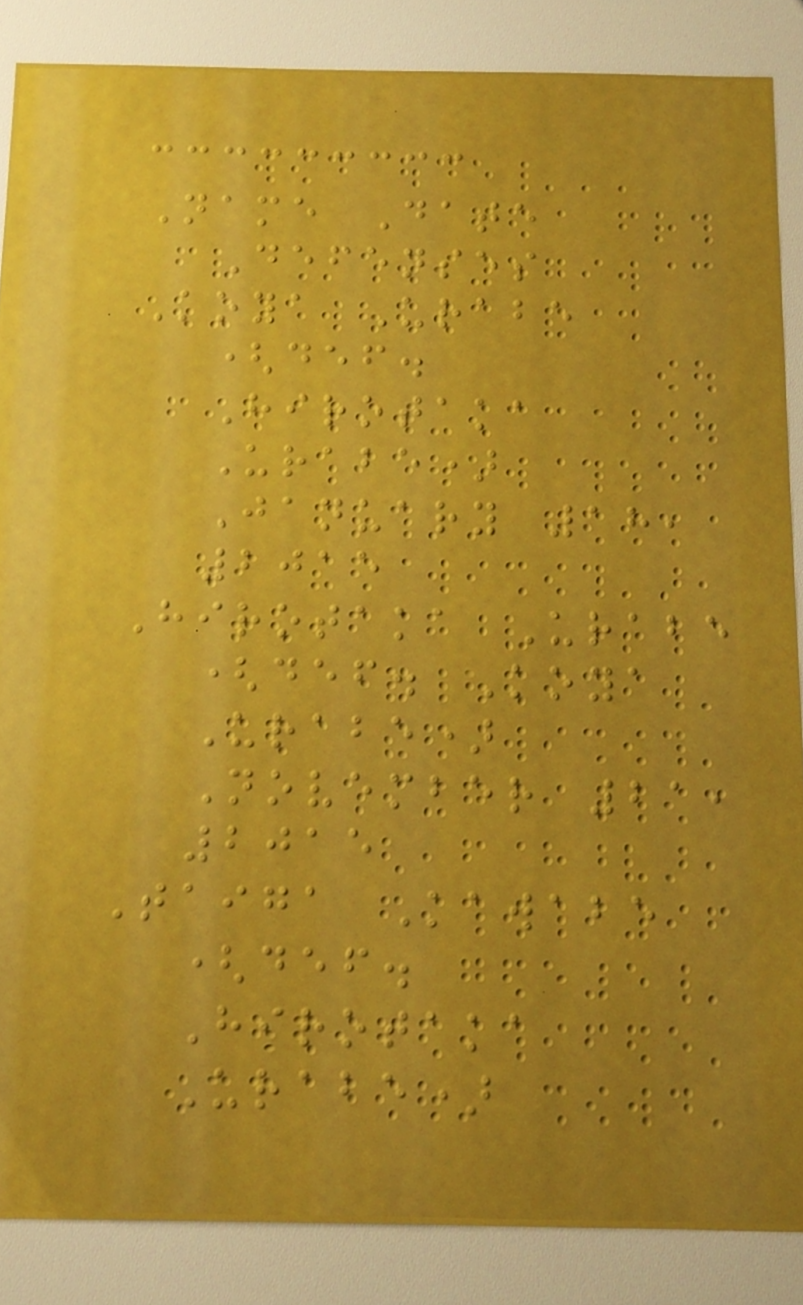Name Date
Defenses
Koya Urabe
(def.
Hirotaka
Urabe)
January 18,
2015
Hirotaka Urabe
(def. Koya
Urabe)
November 21,
2015
Taiga Kawabe
(def.
Hirotaka
Urabe)
